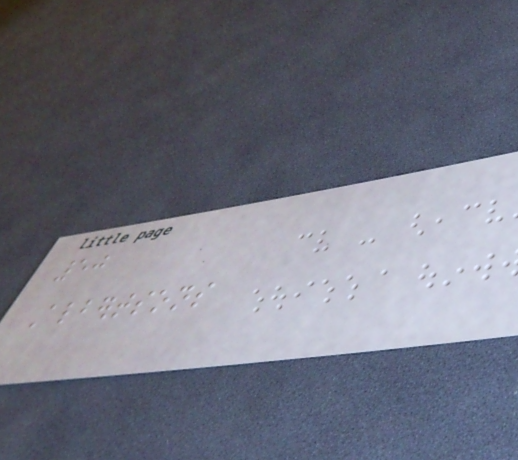50
Albertsons
